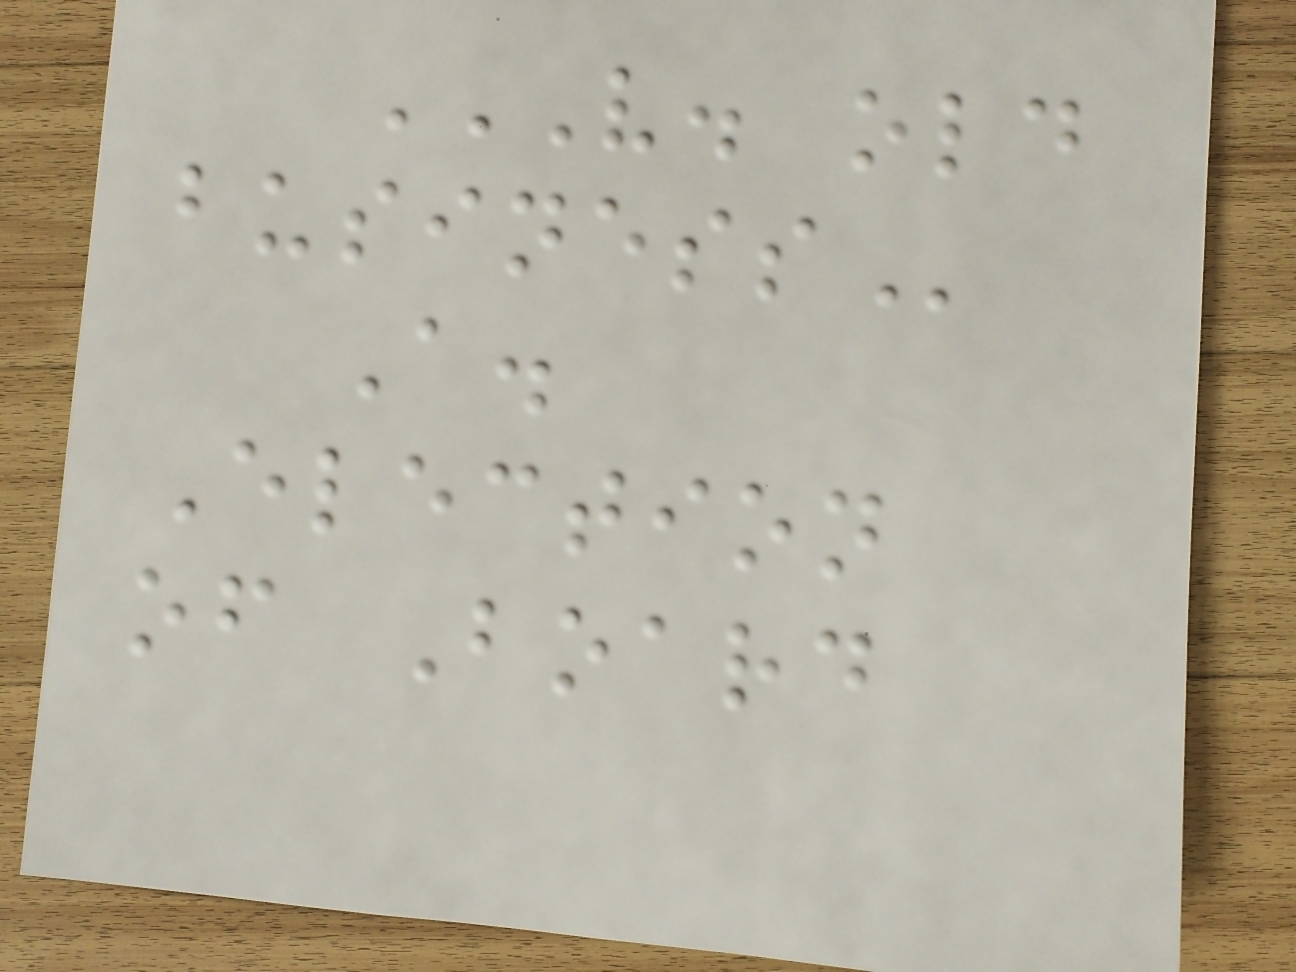V. OLD
BUSINESS
A.
Election
of Board
